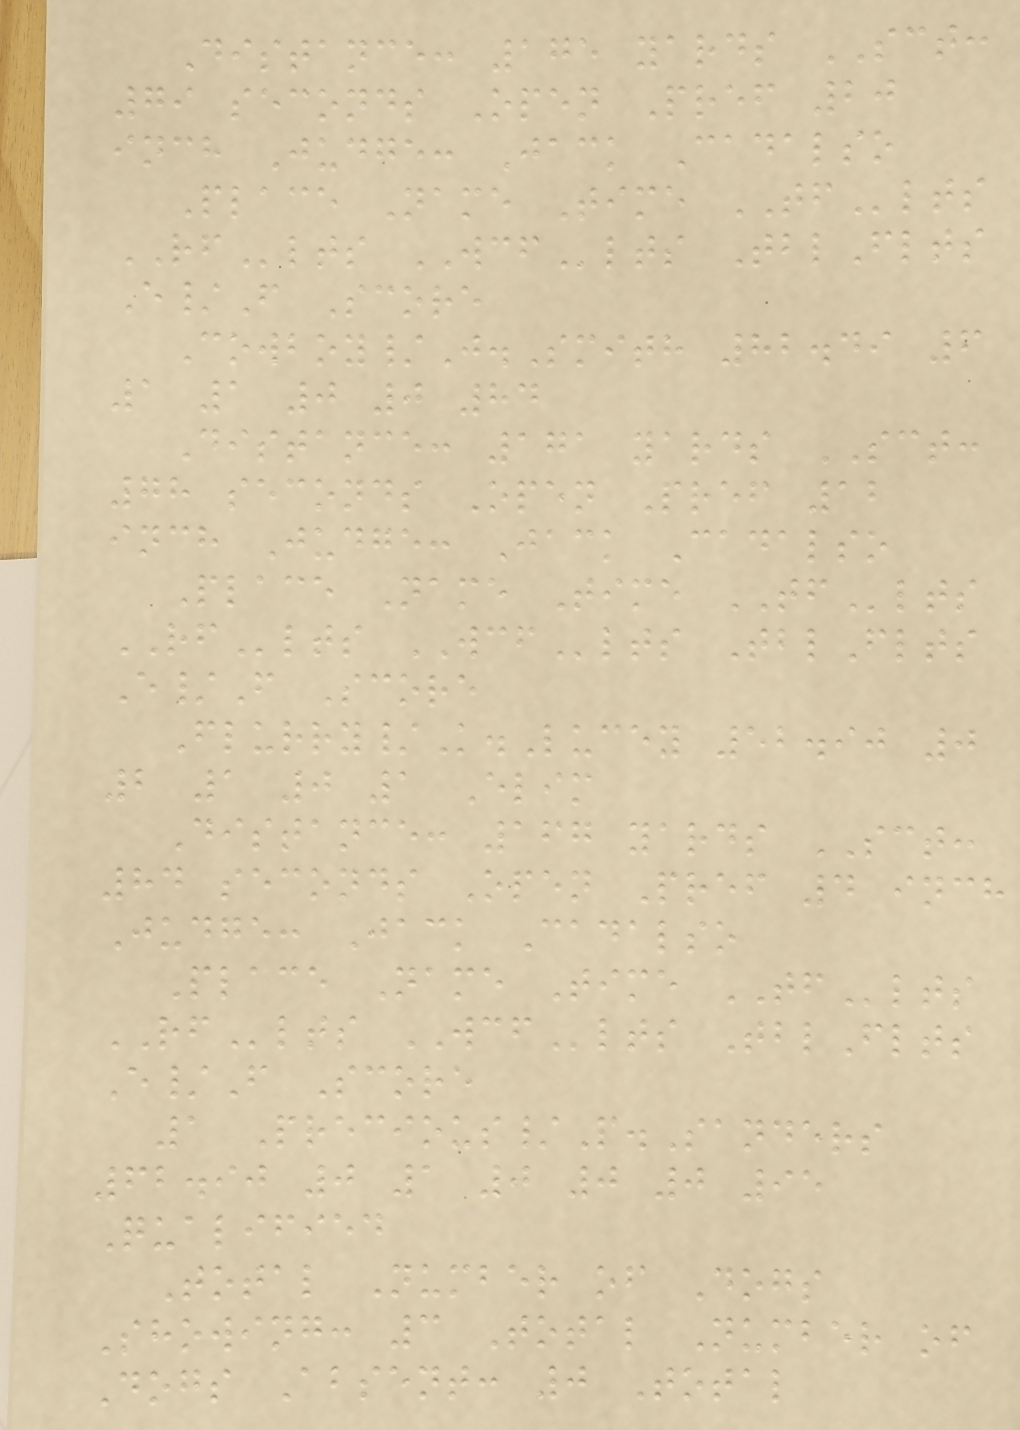Distance: 175 yards SCT:
79 seconds Open Pref 20
inch Judge: Jack Cadalso
Place Name Time TFlts
RFlts WCFlts TblFlts
E/F Score
Cowboy/J.Smith 82.49 6
1 1 0 0 84
Distance: 171 yards SCT:
78 seconds Open Pref 12
inch Judge: Jack Cadalso
Place Name Time TFlts
RFlts WCFlts TblFlts
E/F Score
Flurry/K.Lucey 52.90 0
2 1 0 1 Elim
Distance: 167 yards SCT:
84 seconds Open Pref 4 inch
Judge: Jack Cadalso
Place Name Time TFlts
RFlts WCFlts TblFlts
E/F Score
1 Precious/P.Sanders
62.90 0 1 0 0 0 95
Qualified
Total Number of Dogs
Showing: 3 Total Number of
Dogs Absent: 0 Total
